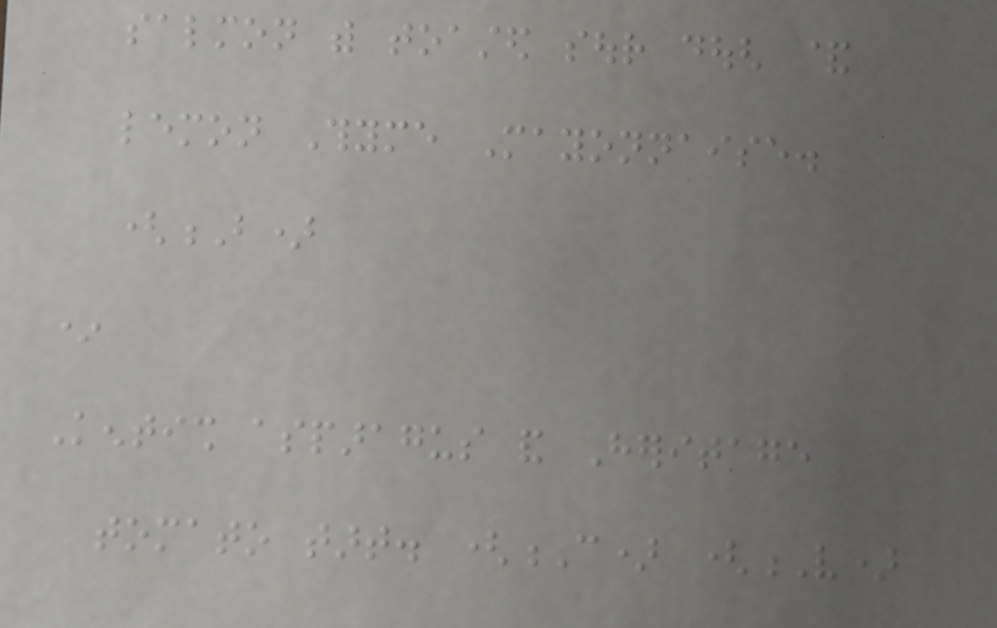salmon with toasted sour dough &
lemon Thyme Mayonnaise.
(B)
*
Kentish asparagus and Heritage
tomato tart. (C) (V)
